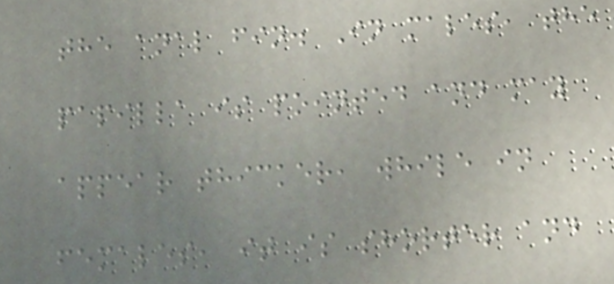the anal fin. In males, the
papilla is pointed and may
appear thicker, while in
females, it is shorter and
